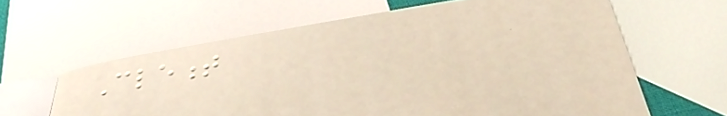Clement
